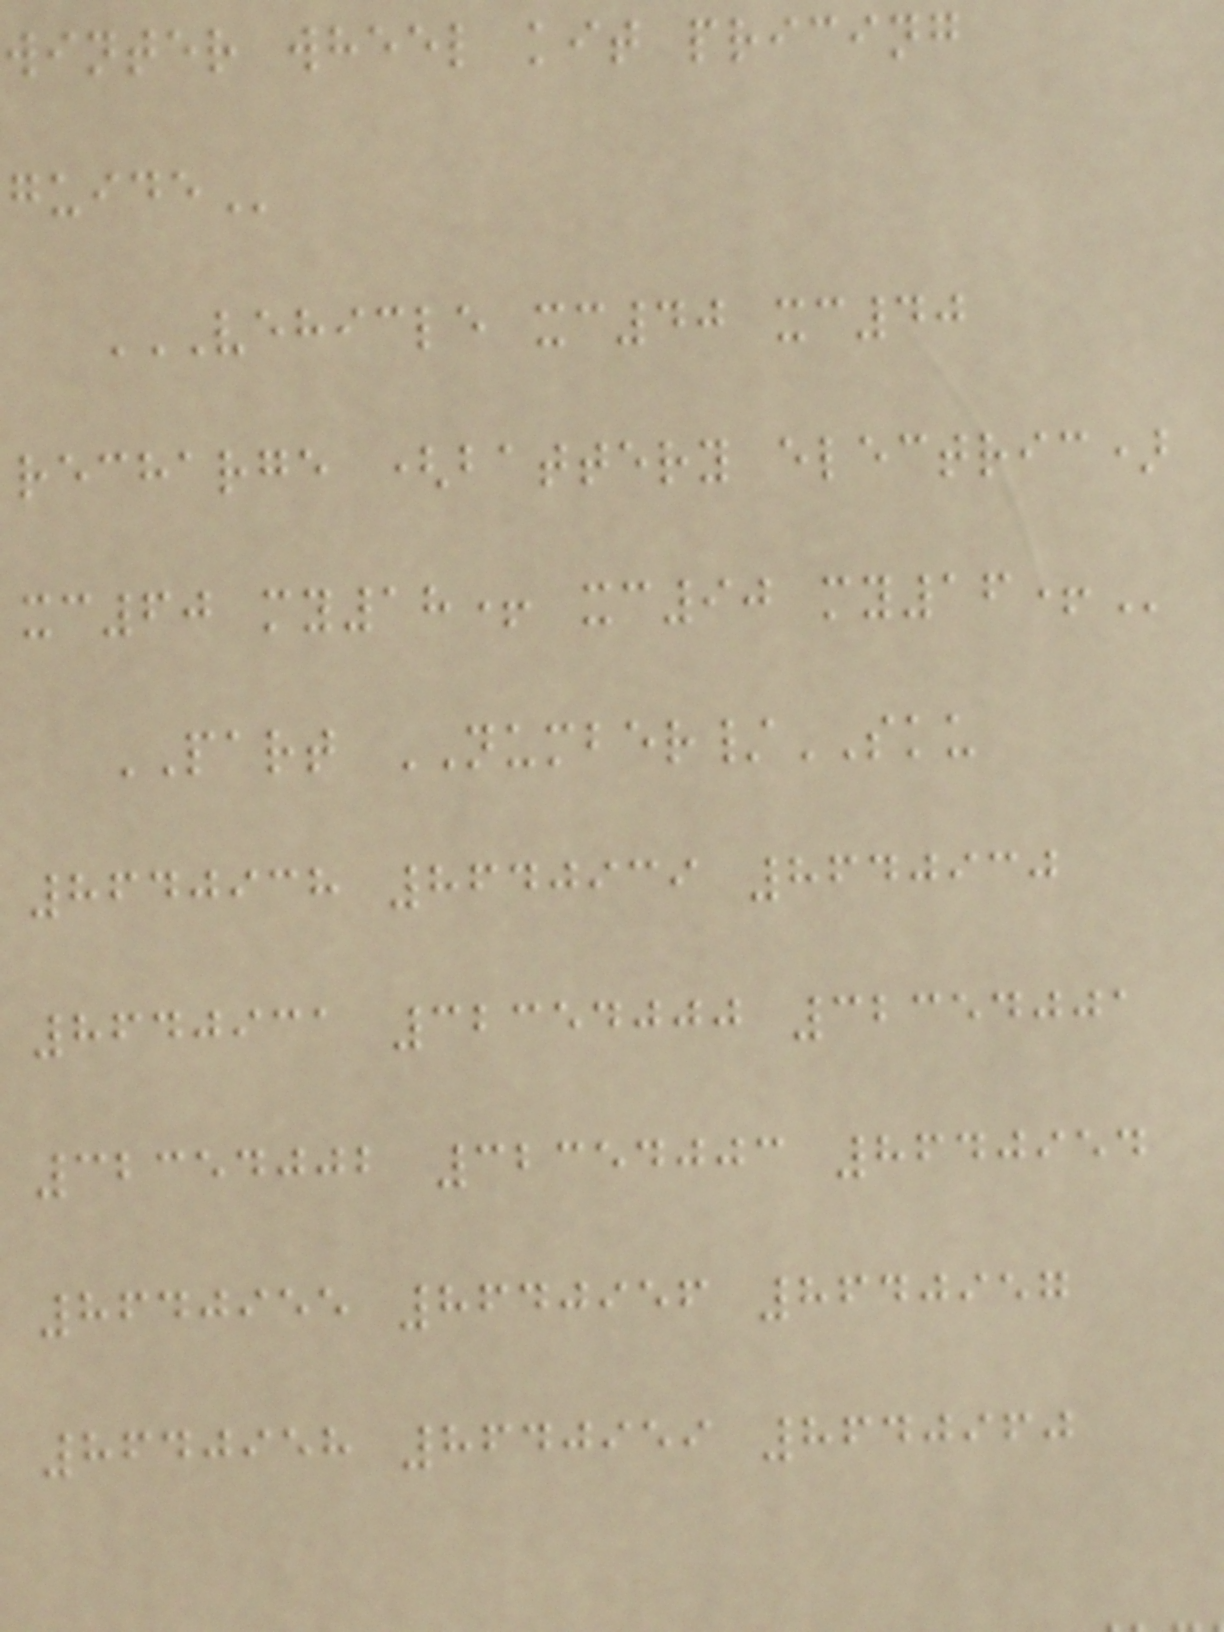winter wheel kit pricing
VEHICLE XC40 XC40
recharge (battery electric)
xc60 my18+ xc90
PART NUMBER/SKU
8640938 8640939 8640930
8640931 32354000 32354001
32354002 32354003 8640954
8640955 8640956 8640957
8640958 8640959 8640960
